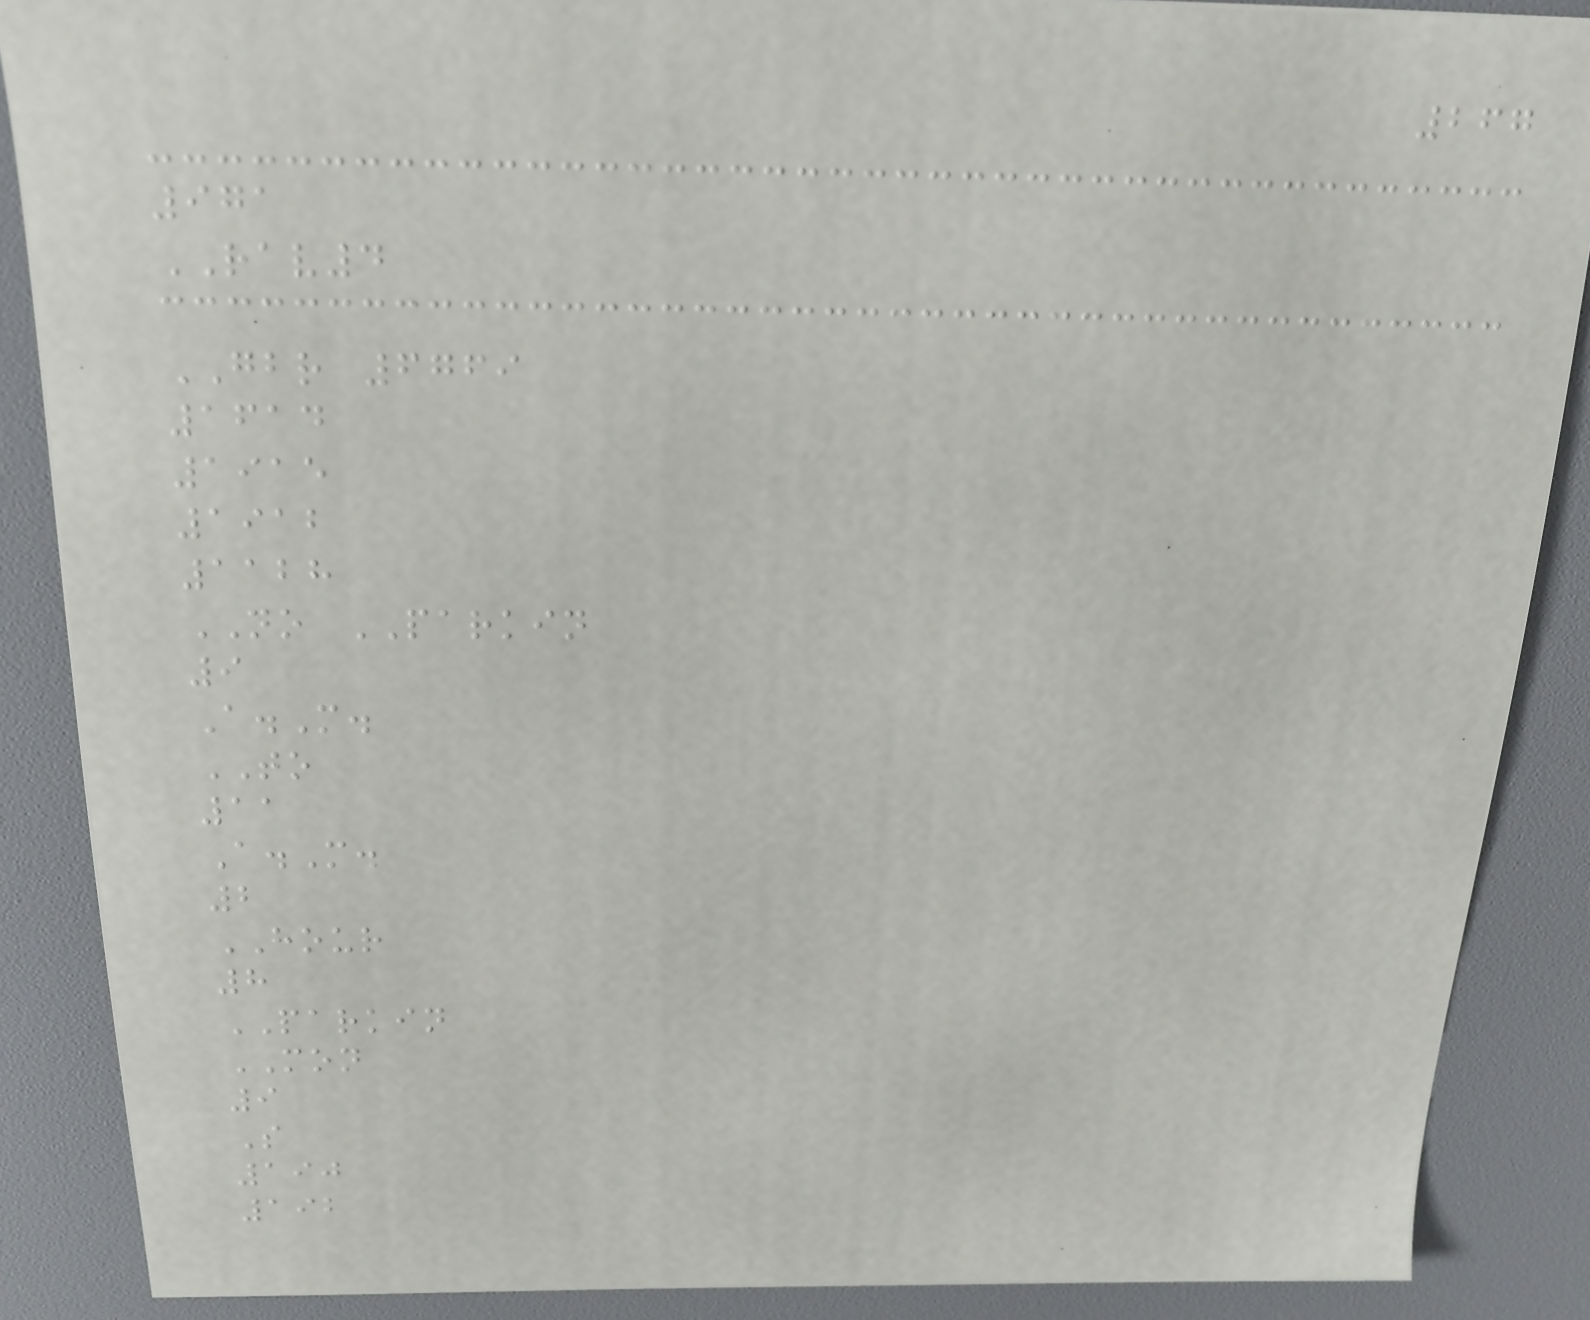267
971
RAV4
GBR 6769
1614
1915
1912
1128
NO PARKIN
9
A.M.
TO
11
A.M.
2
HOUR
8
PARKIN
MON
9
S
190
192
